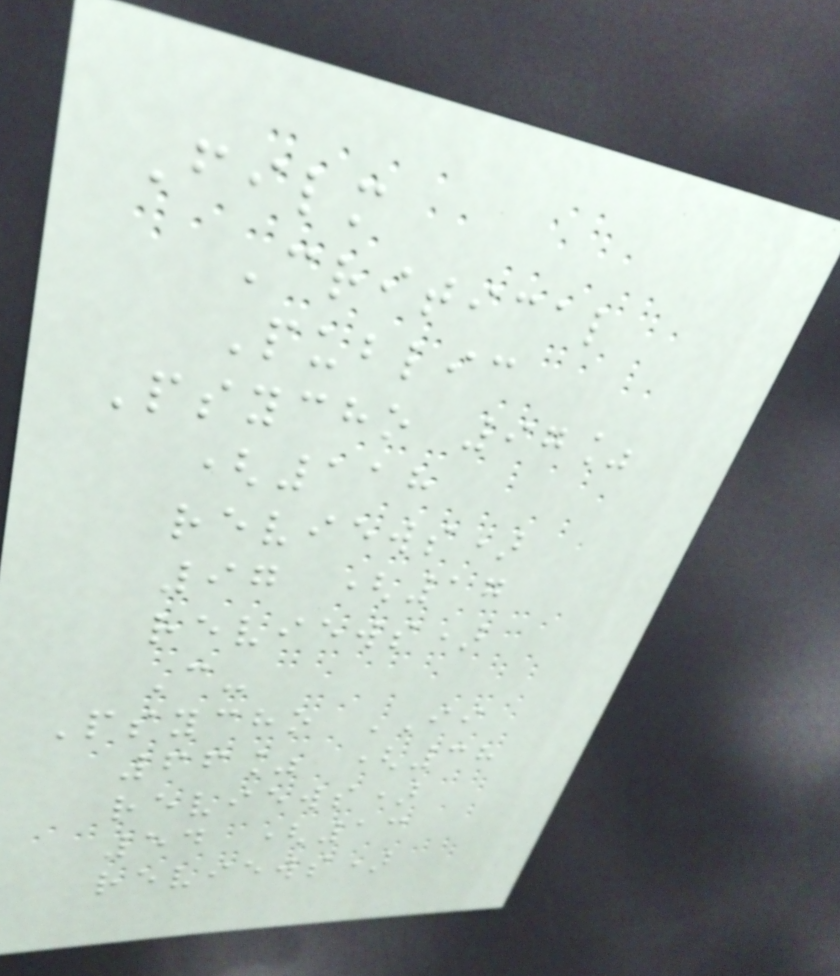Film
Critical
Public
Psycho 97%
(118
reviews)
97 (17
reviews)
C-
Psycho II
66% (38
reviews)
54 (13
reviews)
